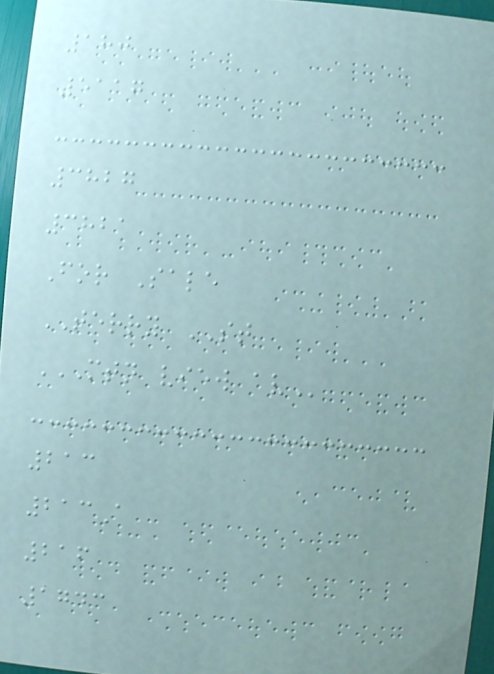180
5117
3827
3821
For Sale
TERRY ST
MTN VIEW AV
213
213A
216
1743
